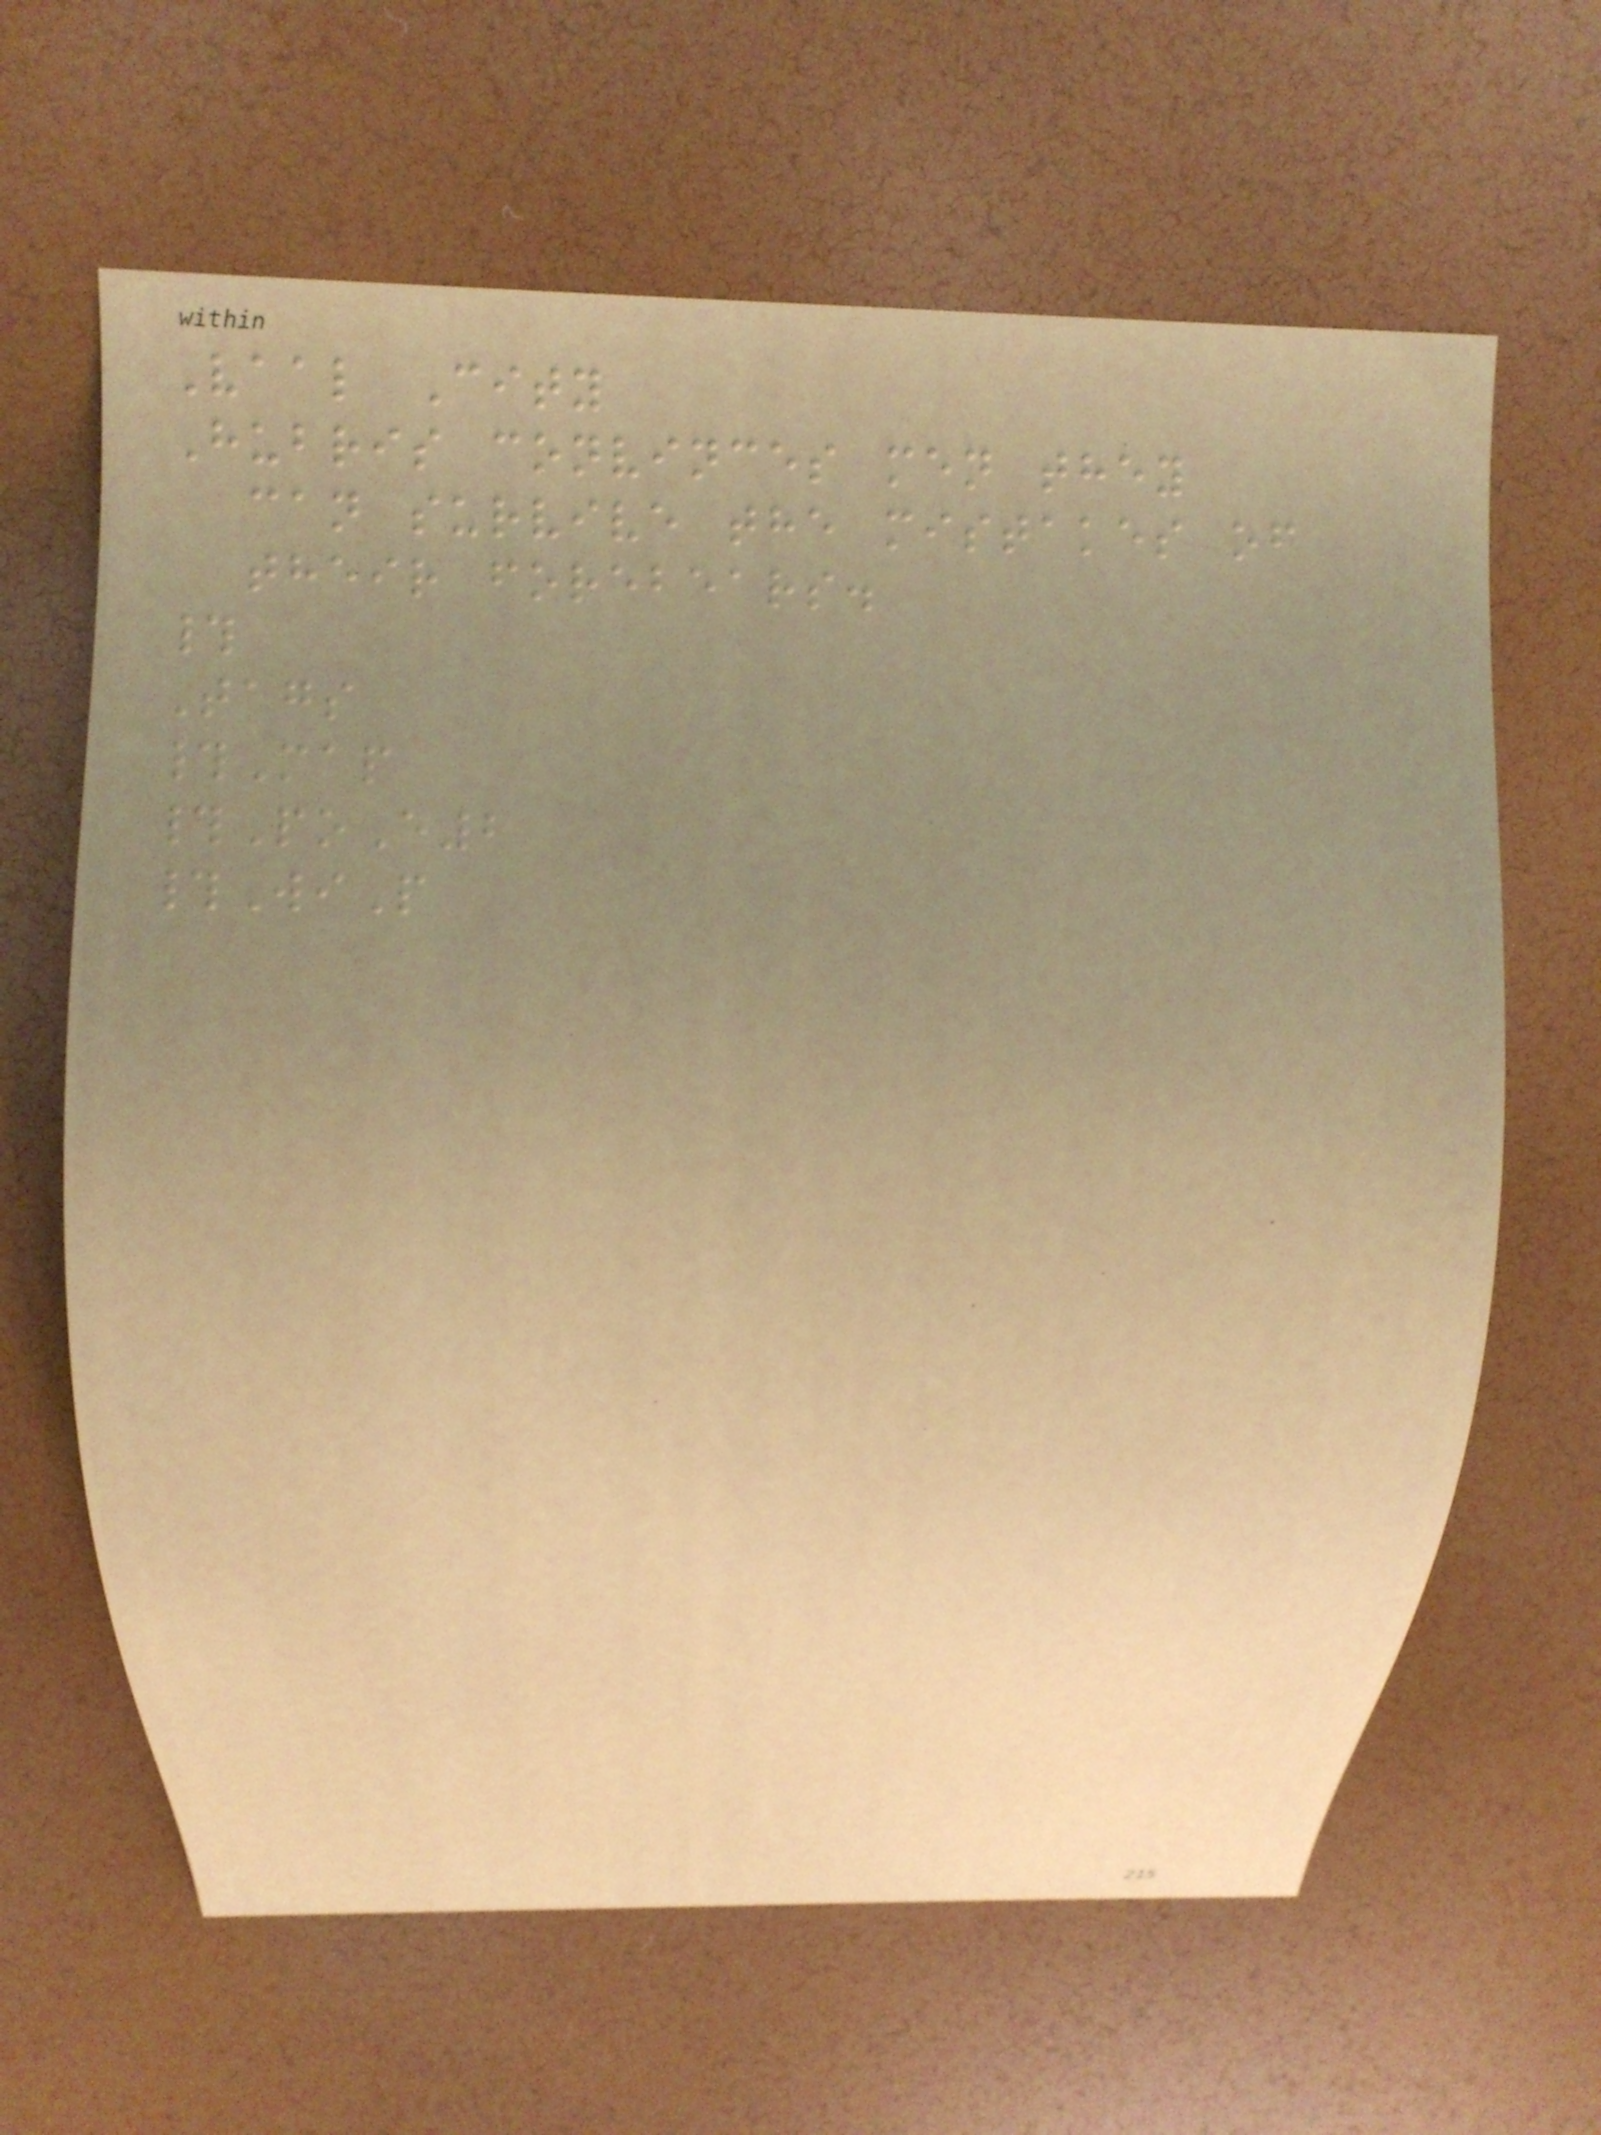Vaal City
Hubris convinces men they
can survive the mistakes of
their forebears.
#
Tags
#Map
#PoE2
#WiP
